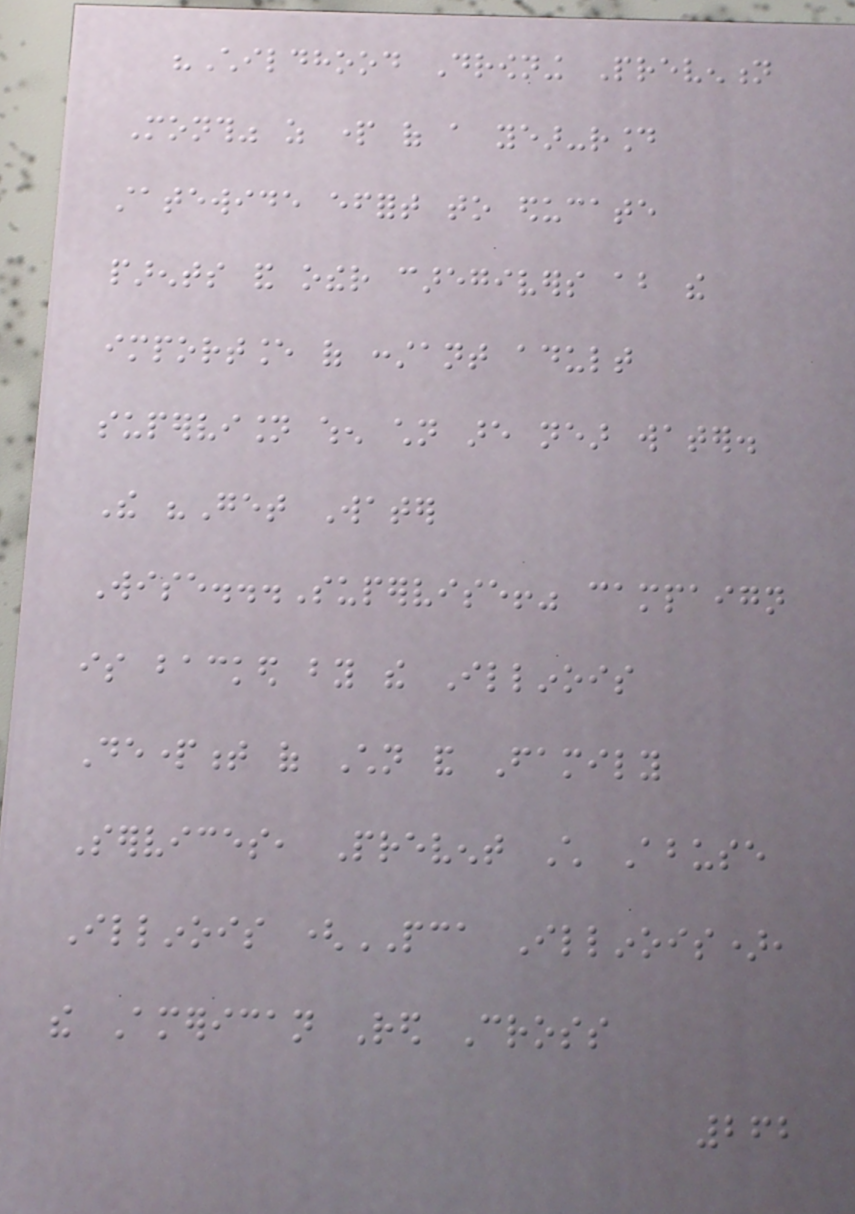"Childhood Drowning Prevention
Month" as part of a year-round
statewide effort to educate
parents and other caregivers about the
importance of constant adult
supervision when children are near water.
The "Get Water
Wise...Supervise!" campaign
is backed by the Illinois
Department of Children and Family
Services, Prevent Child Abuse
Illinois (PCA Illinois),
the American Red Cross
262
